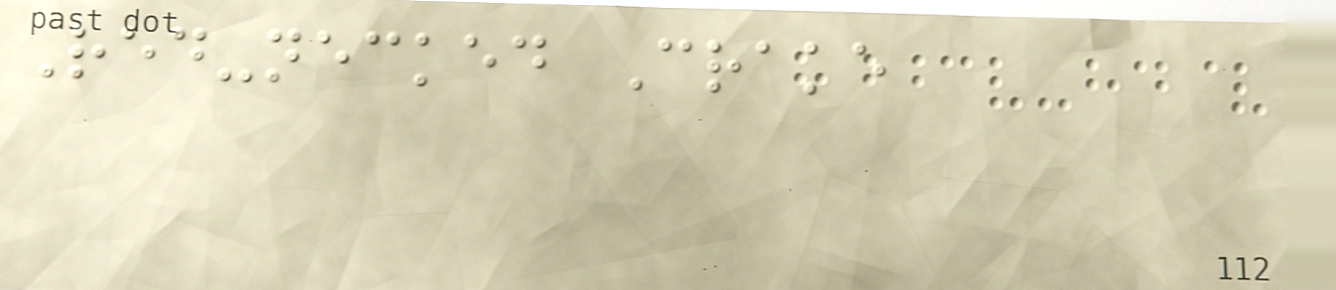Red-necked Crake
